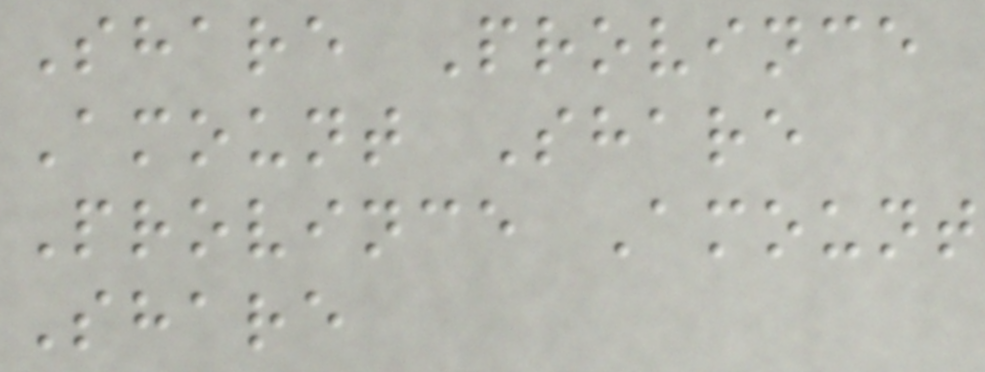Share Province
Amount Share
Province Amount
Share
